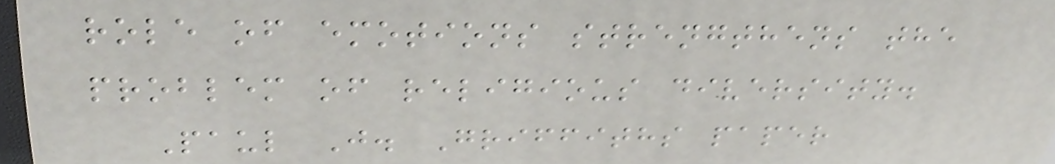role of emotions strengthens the
problem of religious diversity.
Paul J. Griffiths paper
